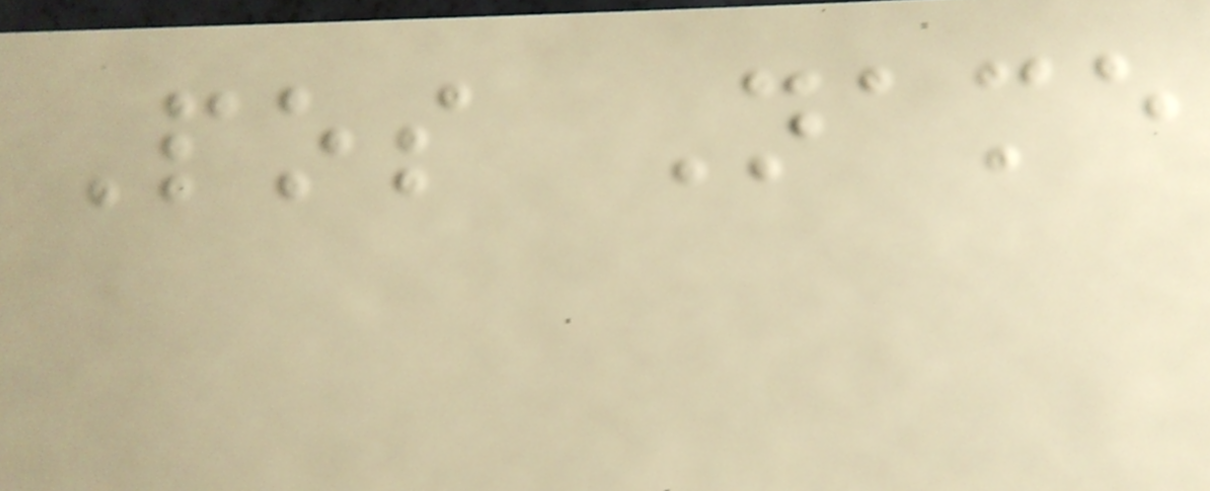Pos Name
